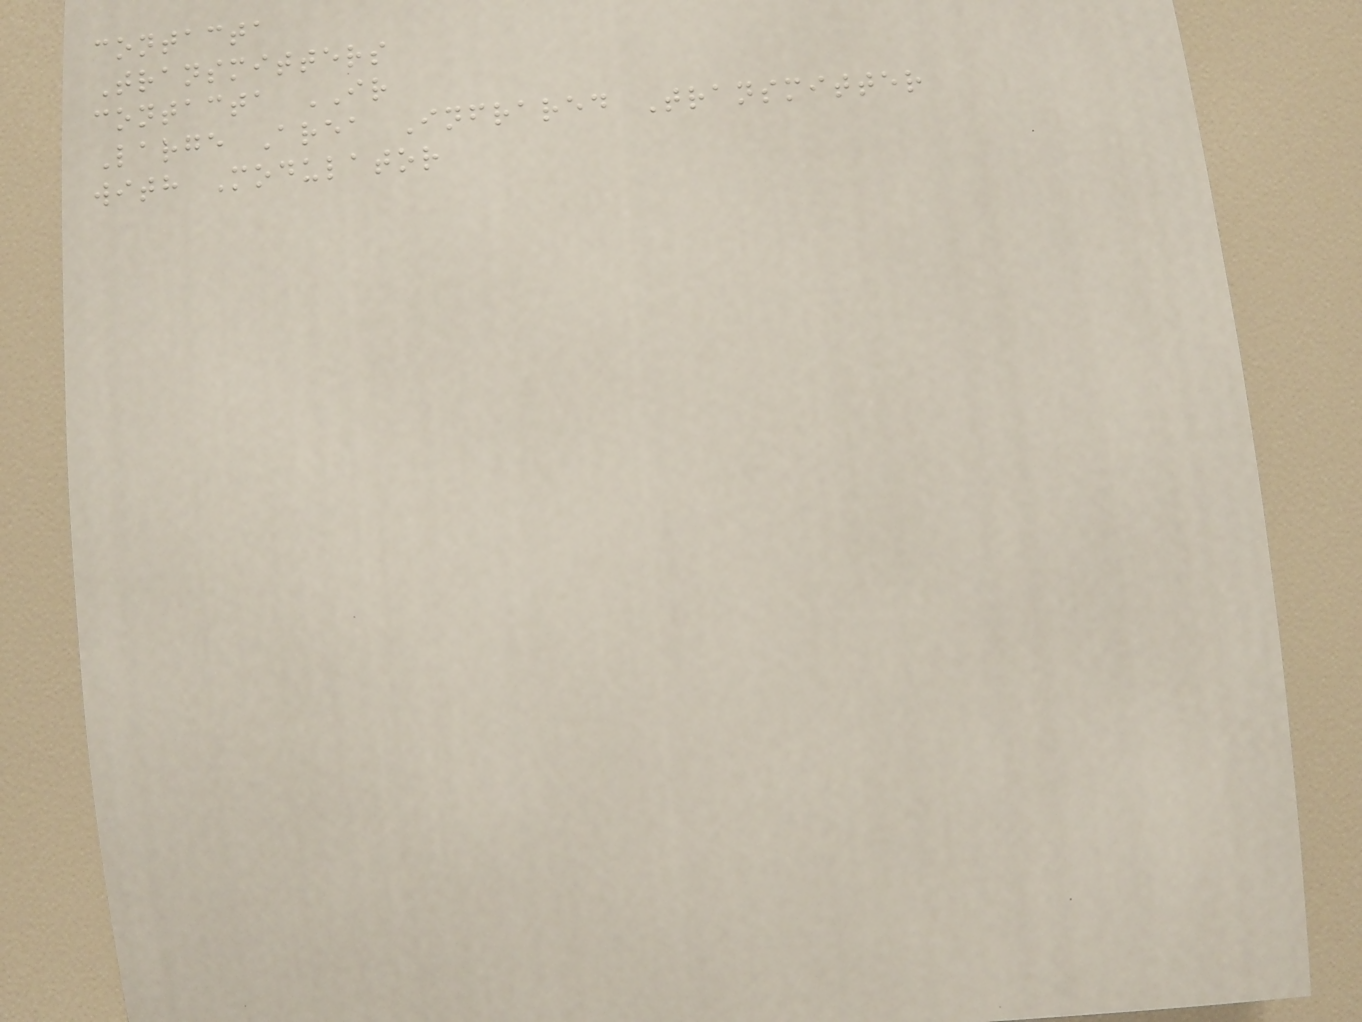contacta
Transmitters
contacta IR
Large Area Infrared Transmitter
with Modulator
